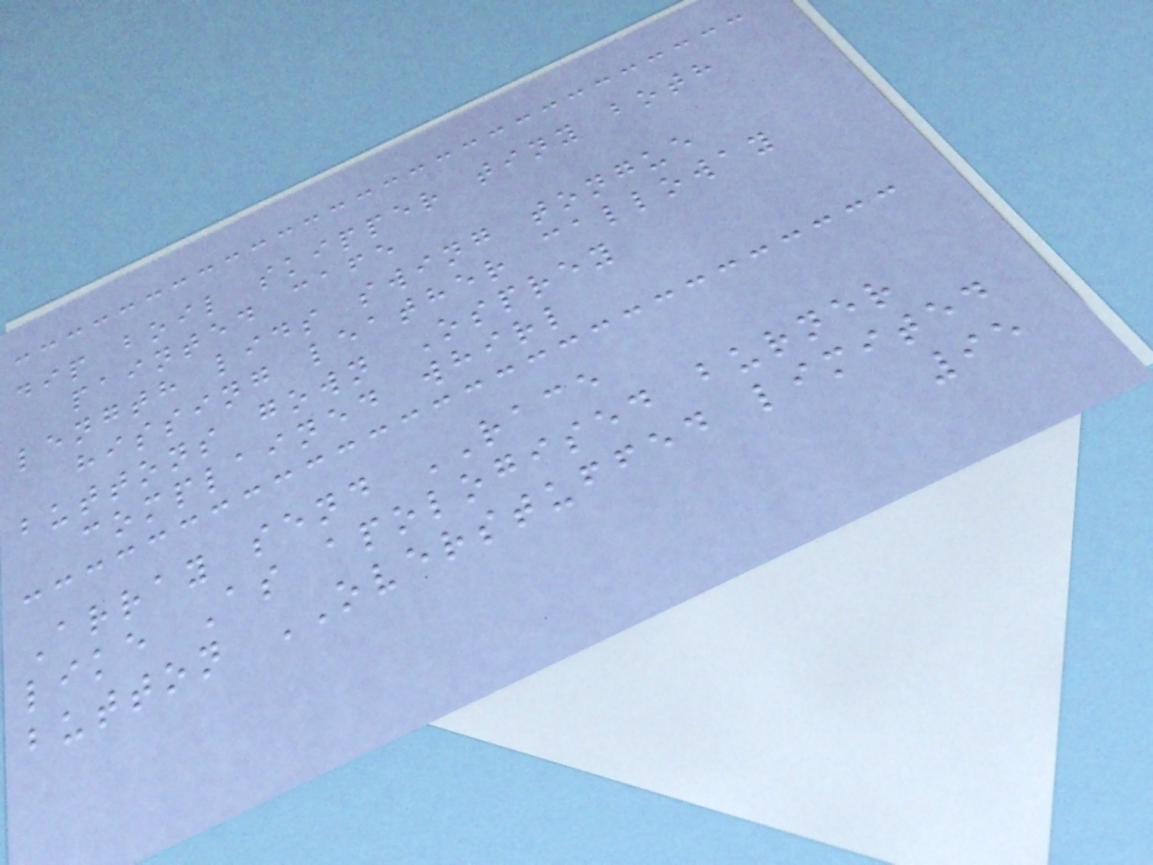dip boil skipper tiny both
painted cafe
length lids swing tongue
hissing leather calloway
buttons gown Osprey
complained whirl
Array send RACE
like As apologised burner
button OVERSTUFFED limited
95
